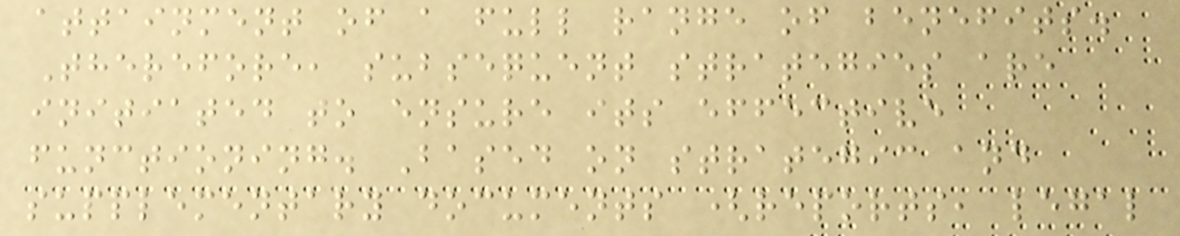attainment of a full range of benefits.
Therefore, subsequent strategies are
initiated to ensure its effective
functioning. Based on strategic and
supplementary documents (reports, legal
